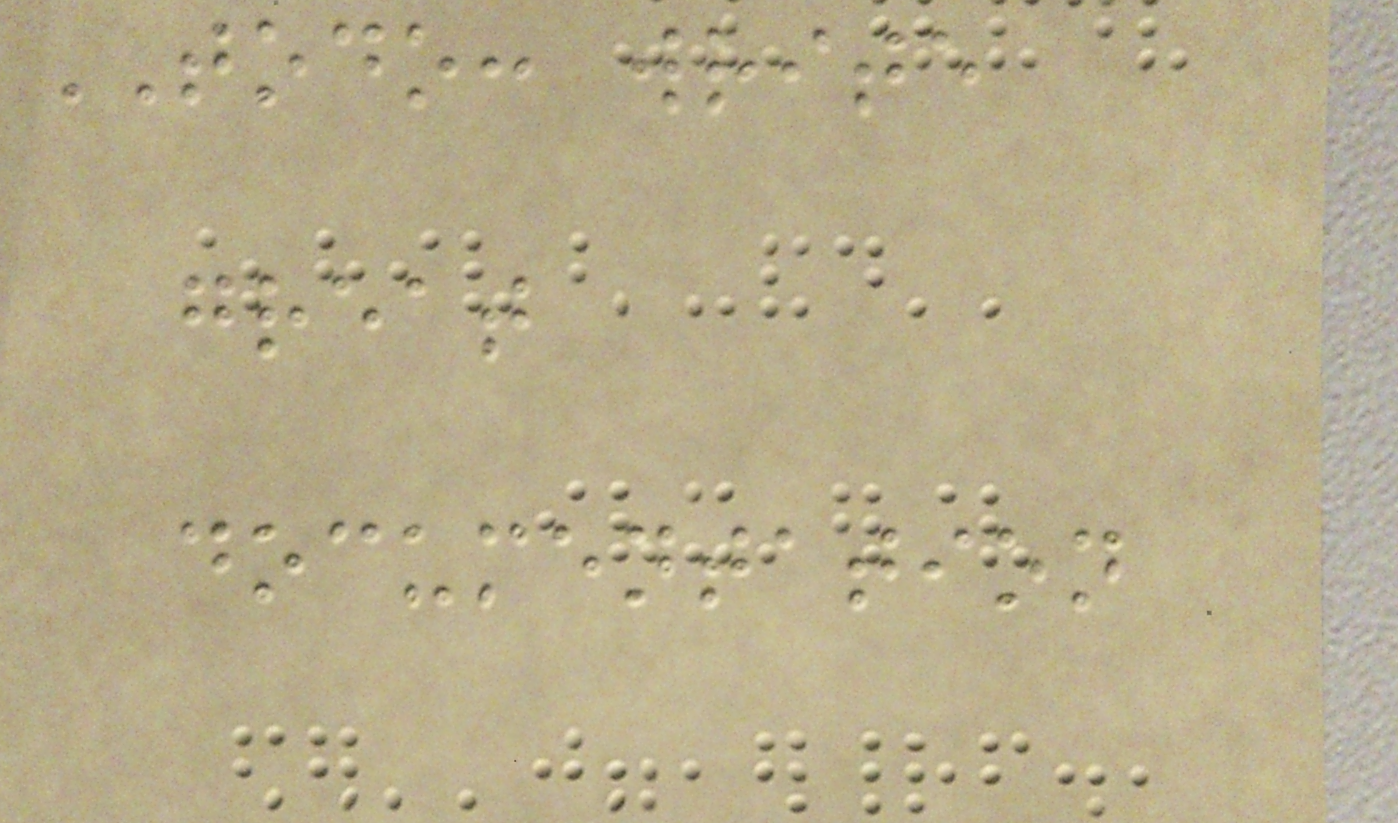TODO: write
great
documentation
